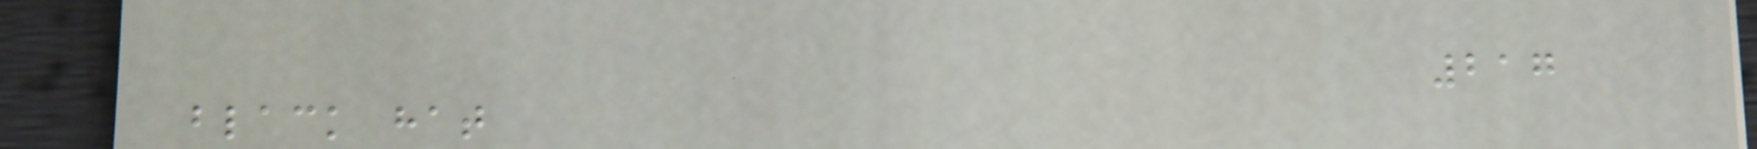217
black hat
